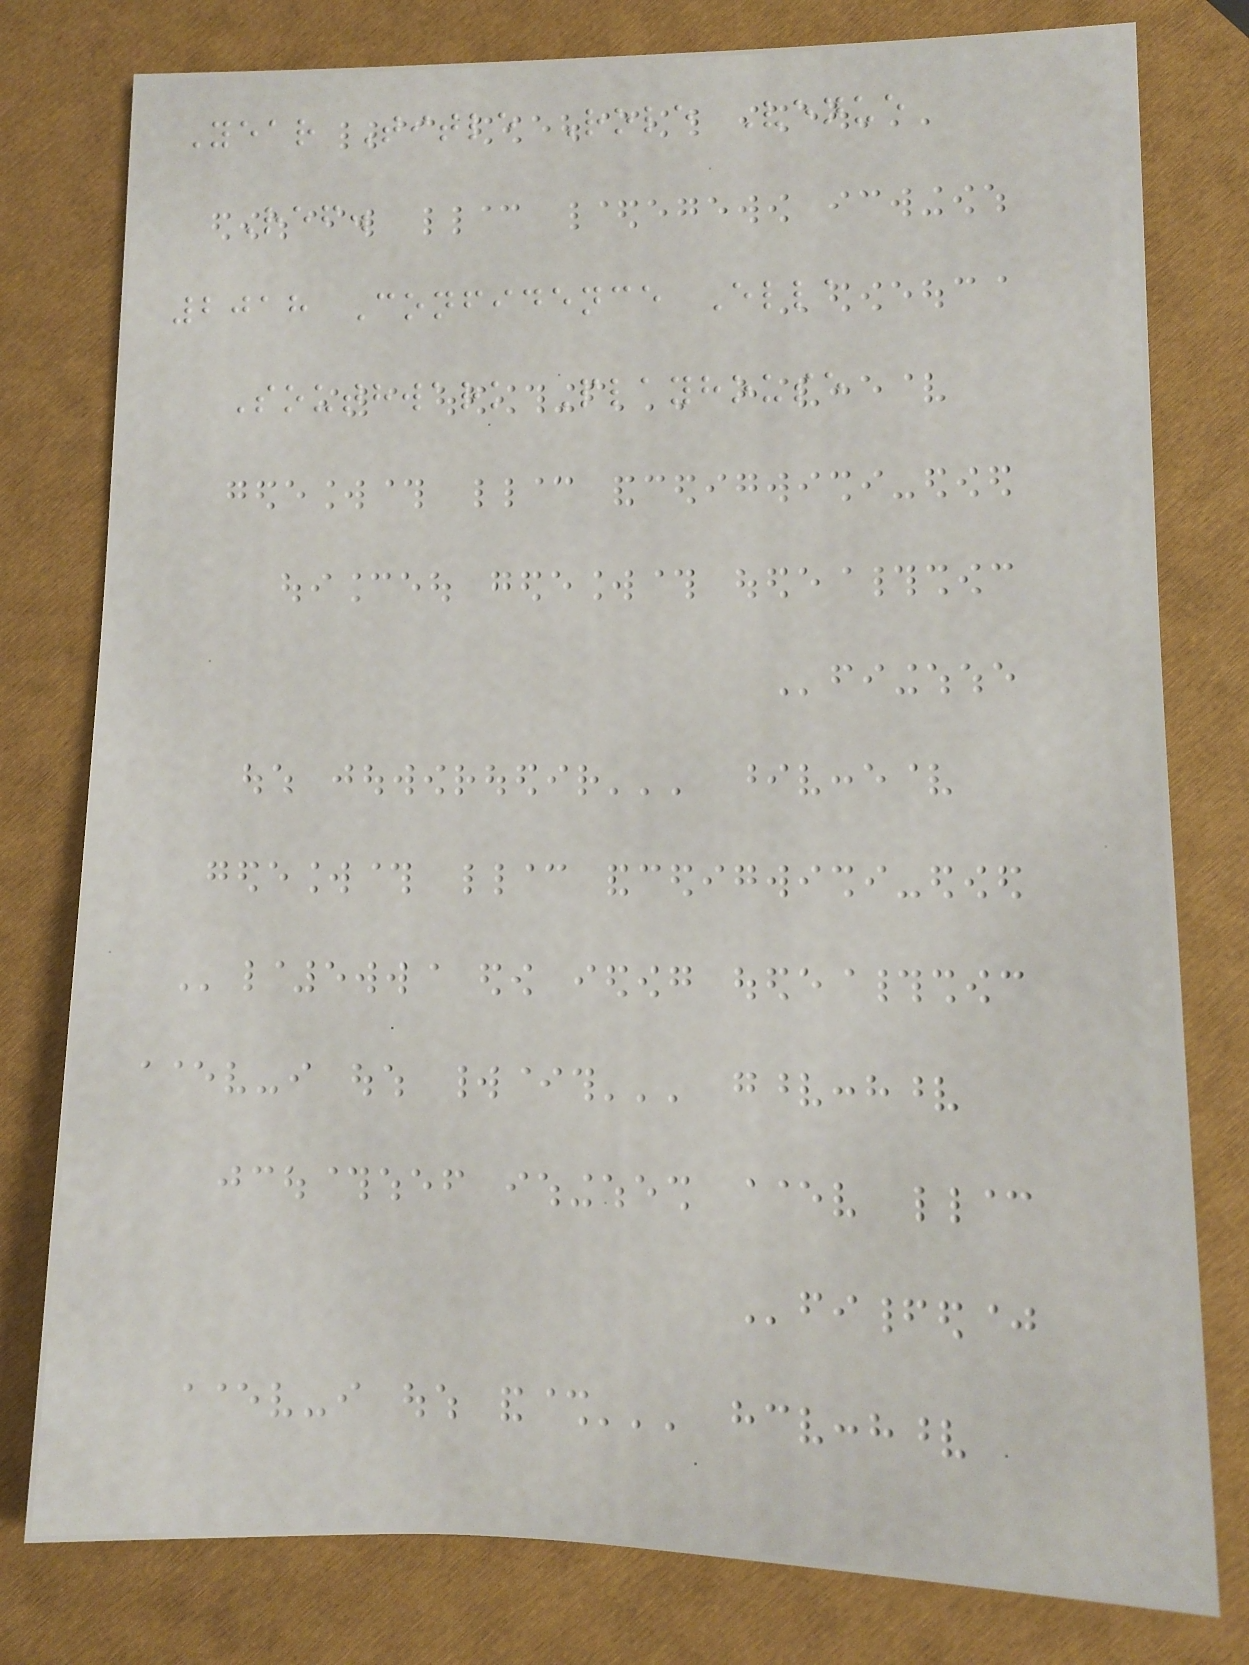Year Title Role Venue
Ref.
2018 Confidence Ella
Southwark Playhouse
